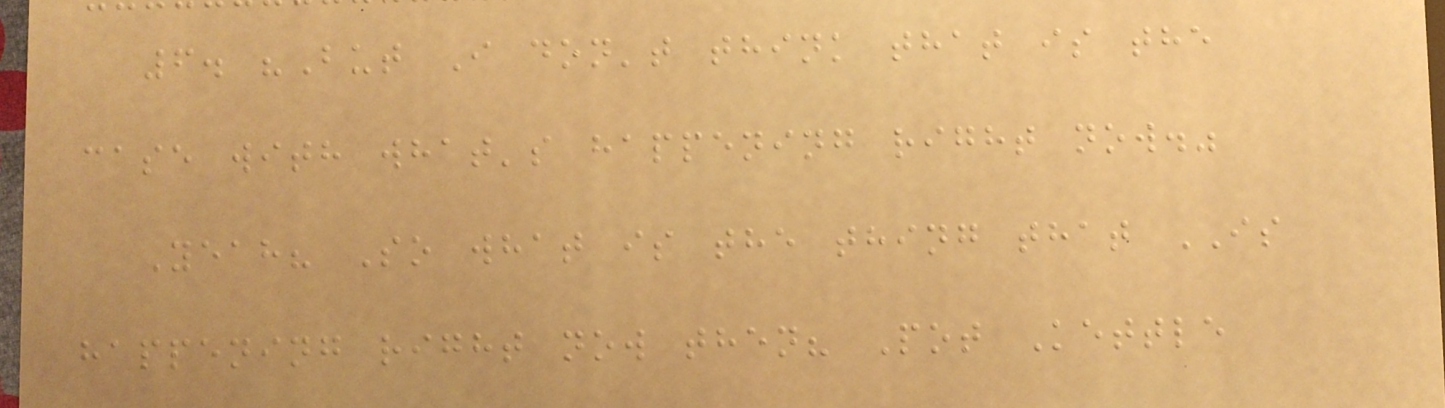6. "But I don't think that is the
case with what's happening right now."
Yeah? So what is the thing that IS
happening right now then? Pot Kettle
